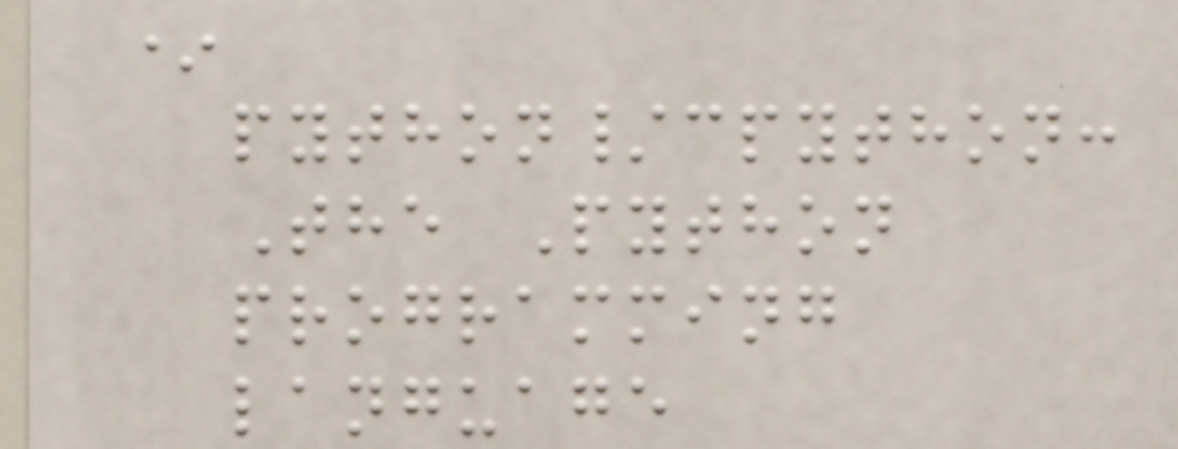*
python/cpython:
The Python
programming
language
